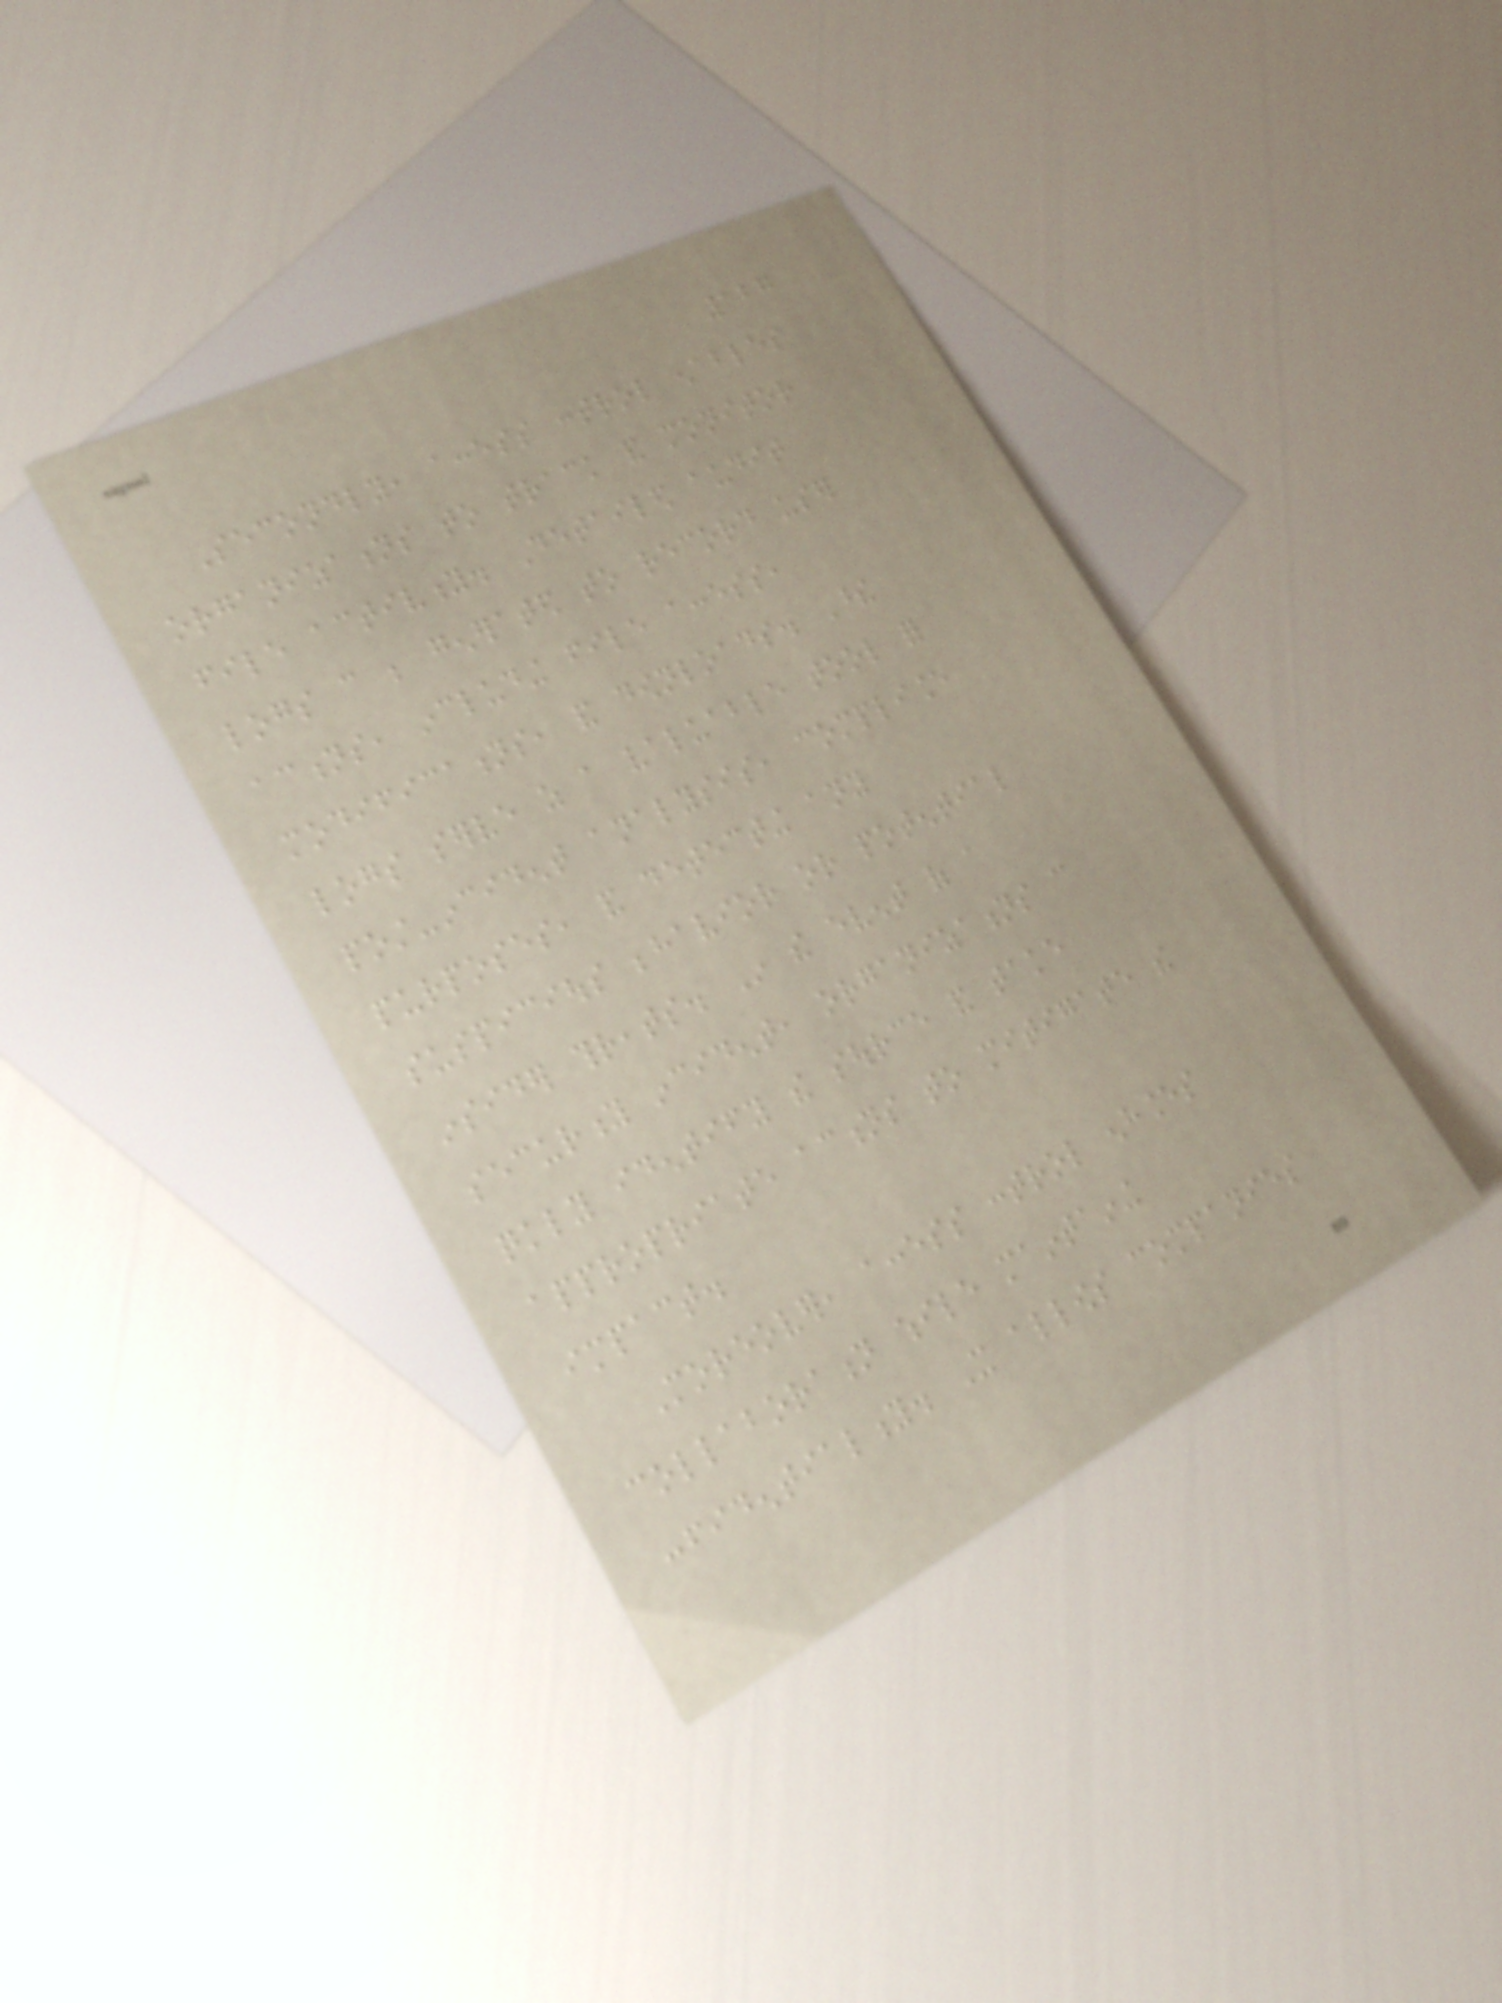127
Secondly, access control enables
organizations to track and monitor
file activity. Detailed audit
logs can be generated to record user
actions, including file access,
modifications, and downloads. These
logs serve as a valuable tool for
post-incident analysis, compliance
purposes, and detecting any
suspicious behavior or potential
insider threats. In the event of a
security incident, organizations can
quickly identify the source and take
appropriate actions to mitigate the
impact.
Moreover, access control enhances
collaboration while maintaining
confidentiality. It allows companies
